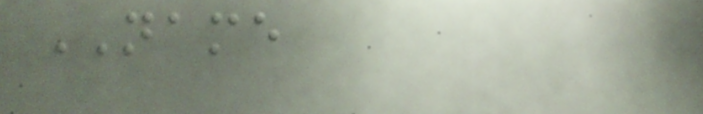NAME
